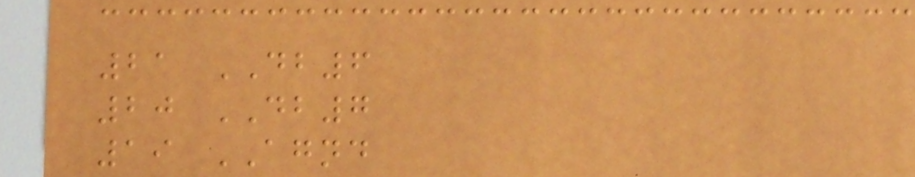21 DB6
20 DB7
19 AGND
